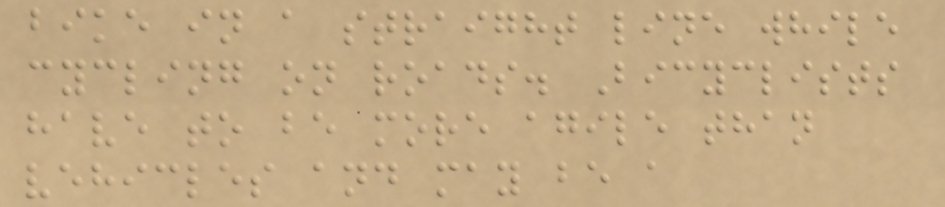bike in a straight line while
cycling on roads. Bicyclists
have to be more agile than
vehicles and may be a
